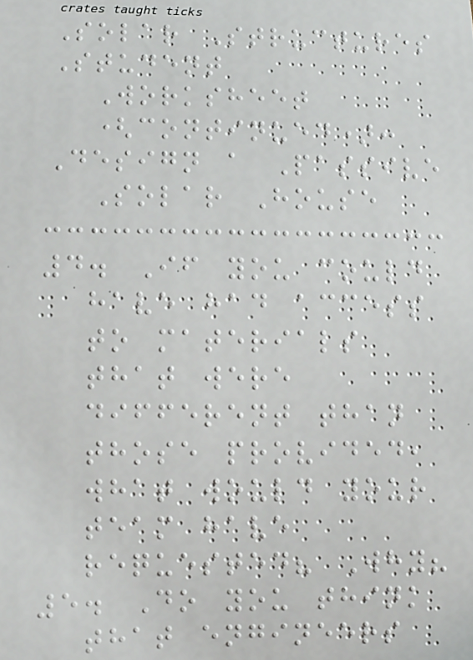Solar Structures
Student
Worksheet
(continued):
Design a Passive
Solar House
4. If you could
have had access
to materials
that were
different than
those provided,
what would your
team have
requested? Why?
5. Do you think
that engineers
